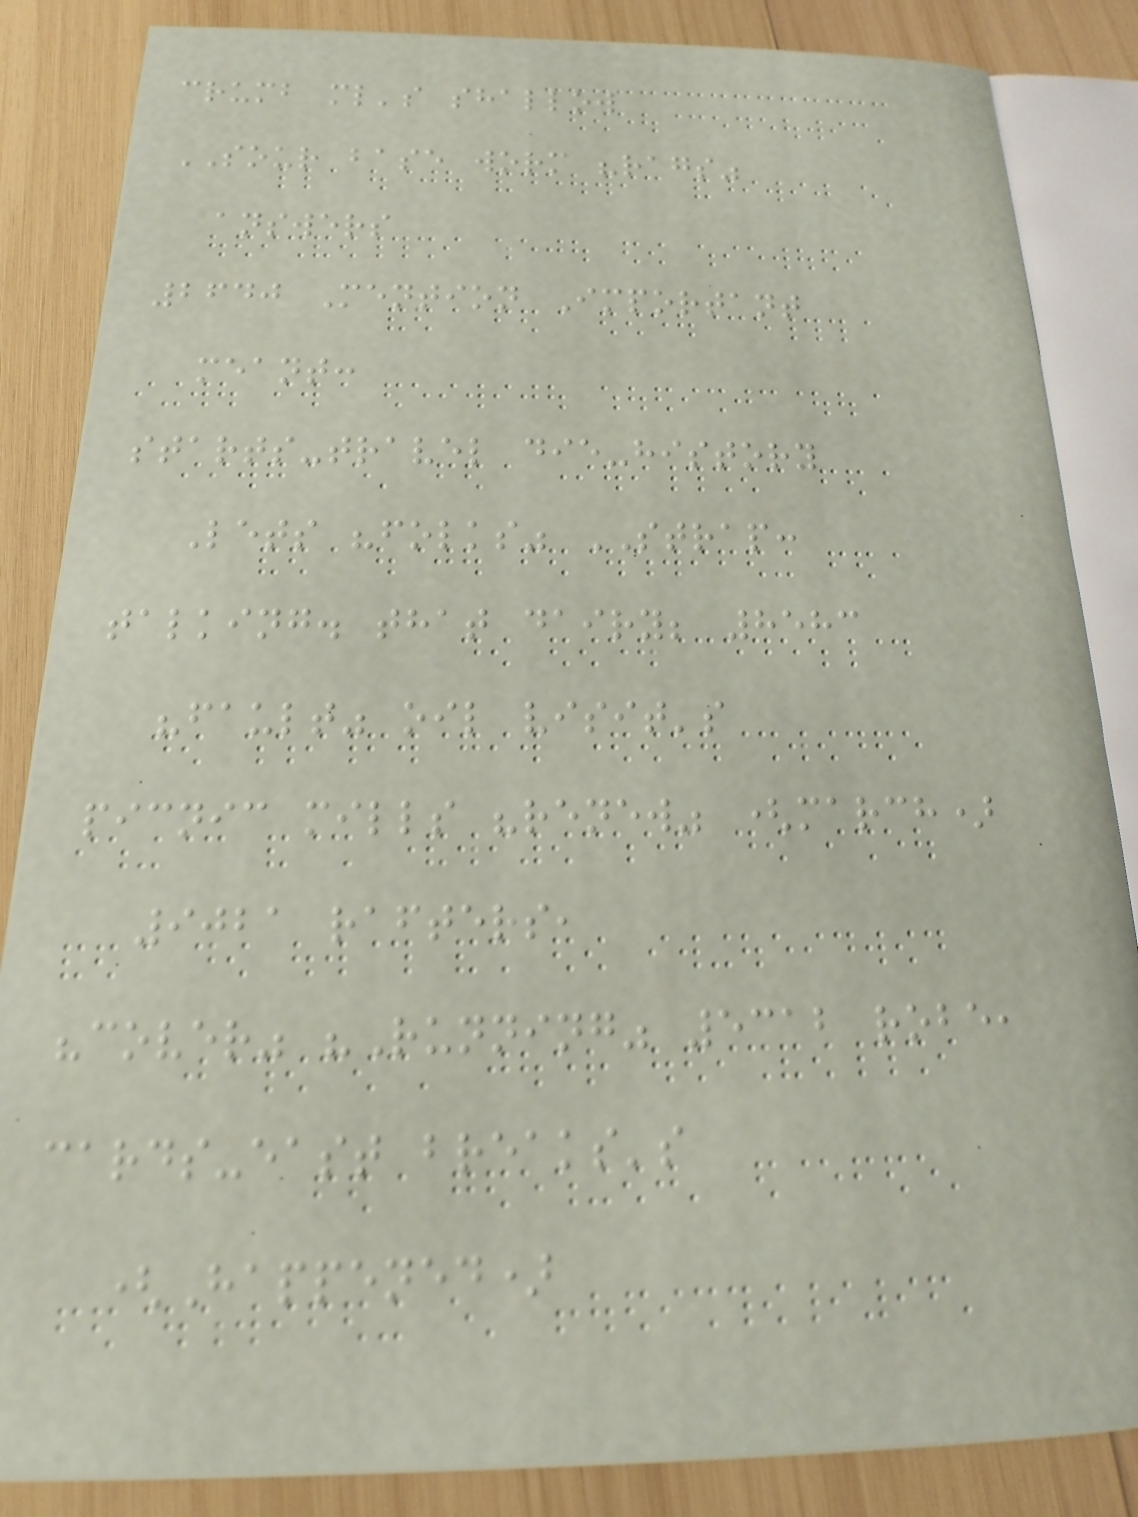crumb ml's shallow
SOUR base worm "rags"
answers
2640 Mention Important
meant:
starts-travel die-history
Lets "folks" STRAP:
talking. that dairy; 8583
"fault" oil visit's
picnic mills "renew" (march)
9021 rafters,
"cover" "Running" 5312 robe,
cards-east breaks's
(Happened)
